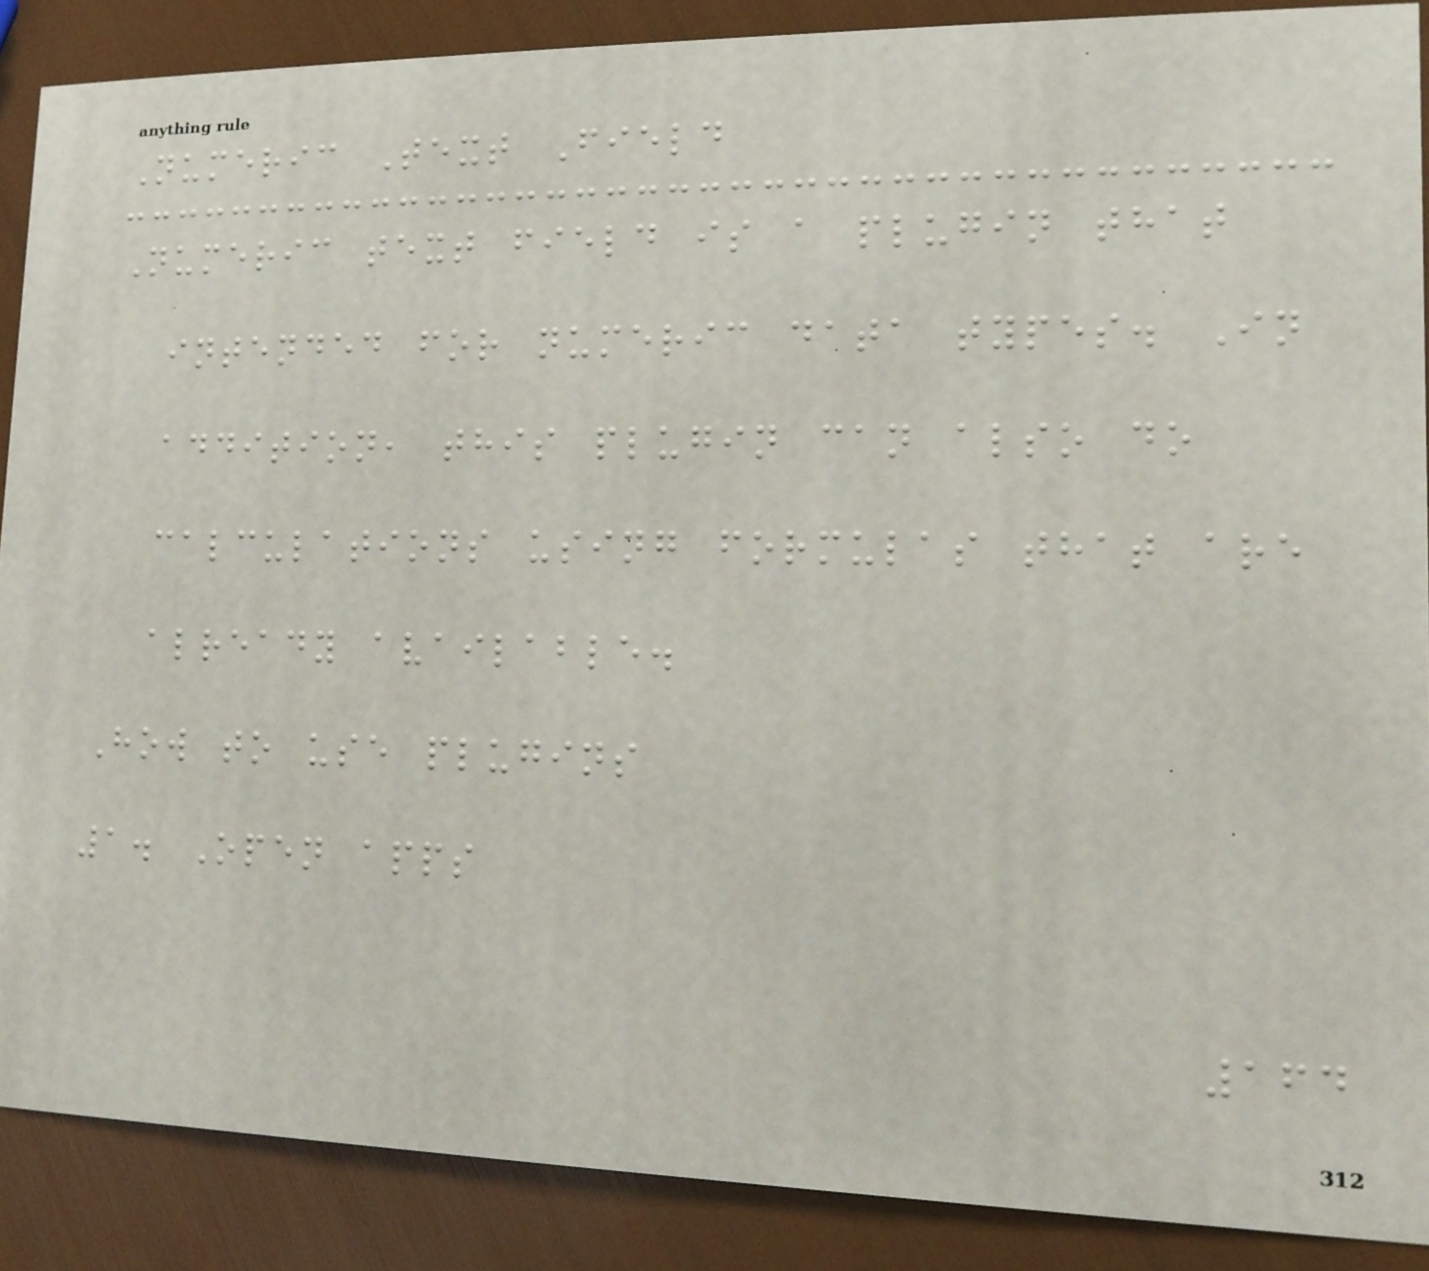Numeric Text Field
Numeric text field is a plugin that
intended for numeric data types. In
addition, this plugin can also do
calculations using formulas that are
already available.
How to use plugins
1. Open apps
164
